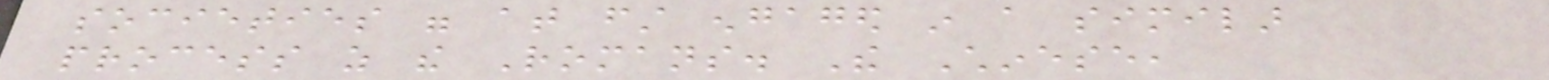societies were at first engaged in a similar
process as the Romans. The Chinese,
